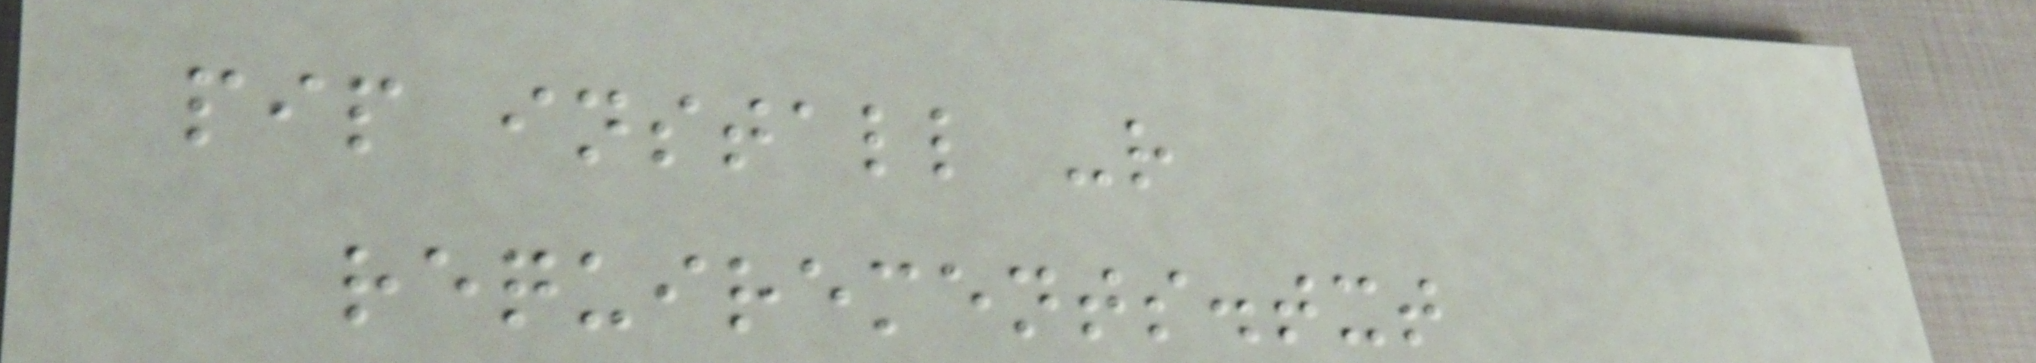pip install -r
requirements.txt
